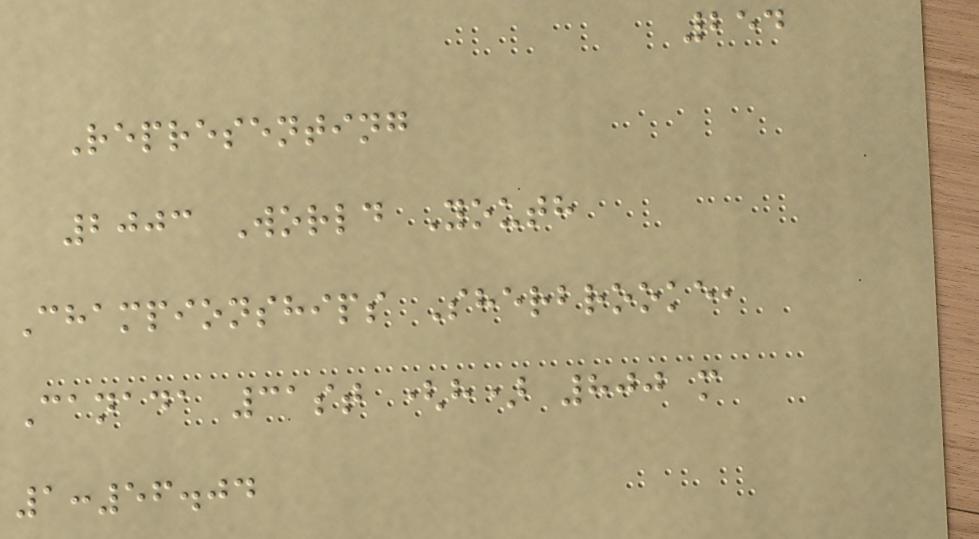254
Representing
2003 World Youth
Championships Sherbrooke,
Canada 31st (h) 800 m
1:56.04
